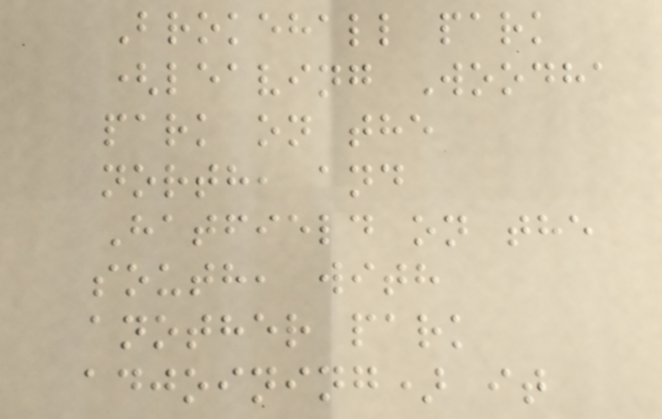Brokehall park
(leaving Woodha
park on the
north, and
Hatfield on the
south, with
another park
adjoining) it
